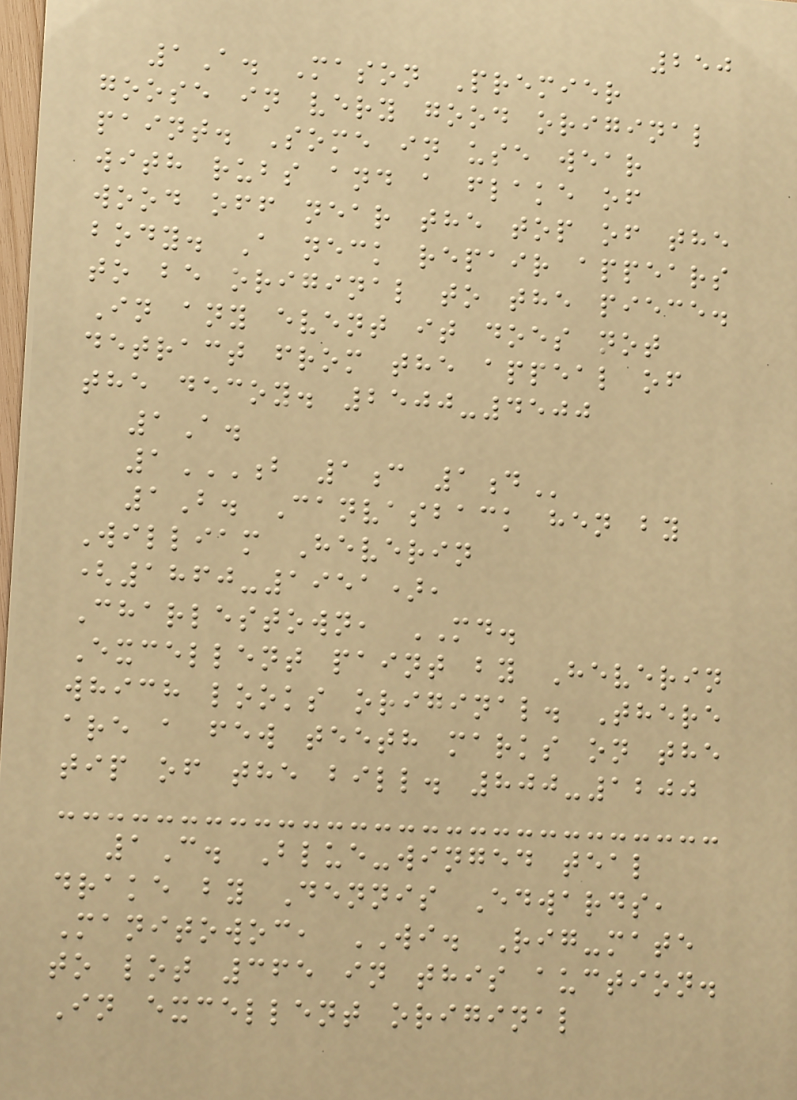250
1A. Mason Premier
goose in very good original
paint. Some in use wear
with rubs and a flake of
wood off near the top of the
body. A neck repair appears
to be original to the piece.
In any event it does not
detract from the appeal of
the decoy. 2500-4500
1A.
1B 1C 1D
1B. Canvasback hen by
William Heverin
(1860-1951),
Charlestown, MD.
Excellent paint by Heverin
which looks original. There
are a few teeth marks on the
tip of the bill. 800-1200
1C. Blue-winged teal
drake by Dennis Edwards,
Manitowoc, WI. Rig-mate
to lot 365 in this auction.
In excellent original
